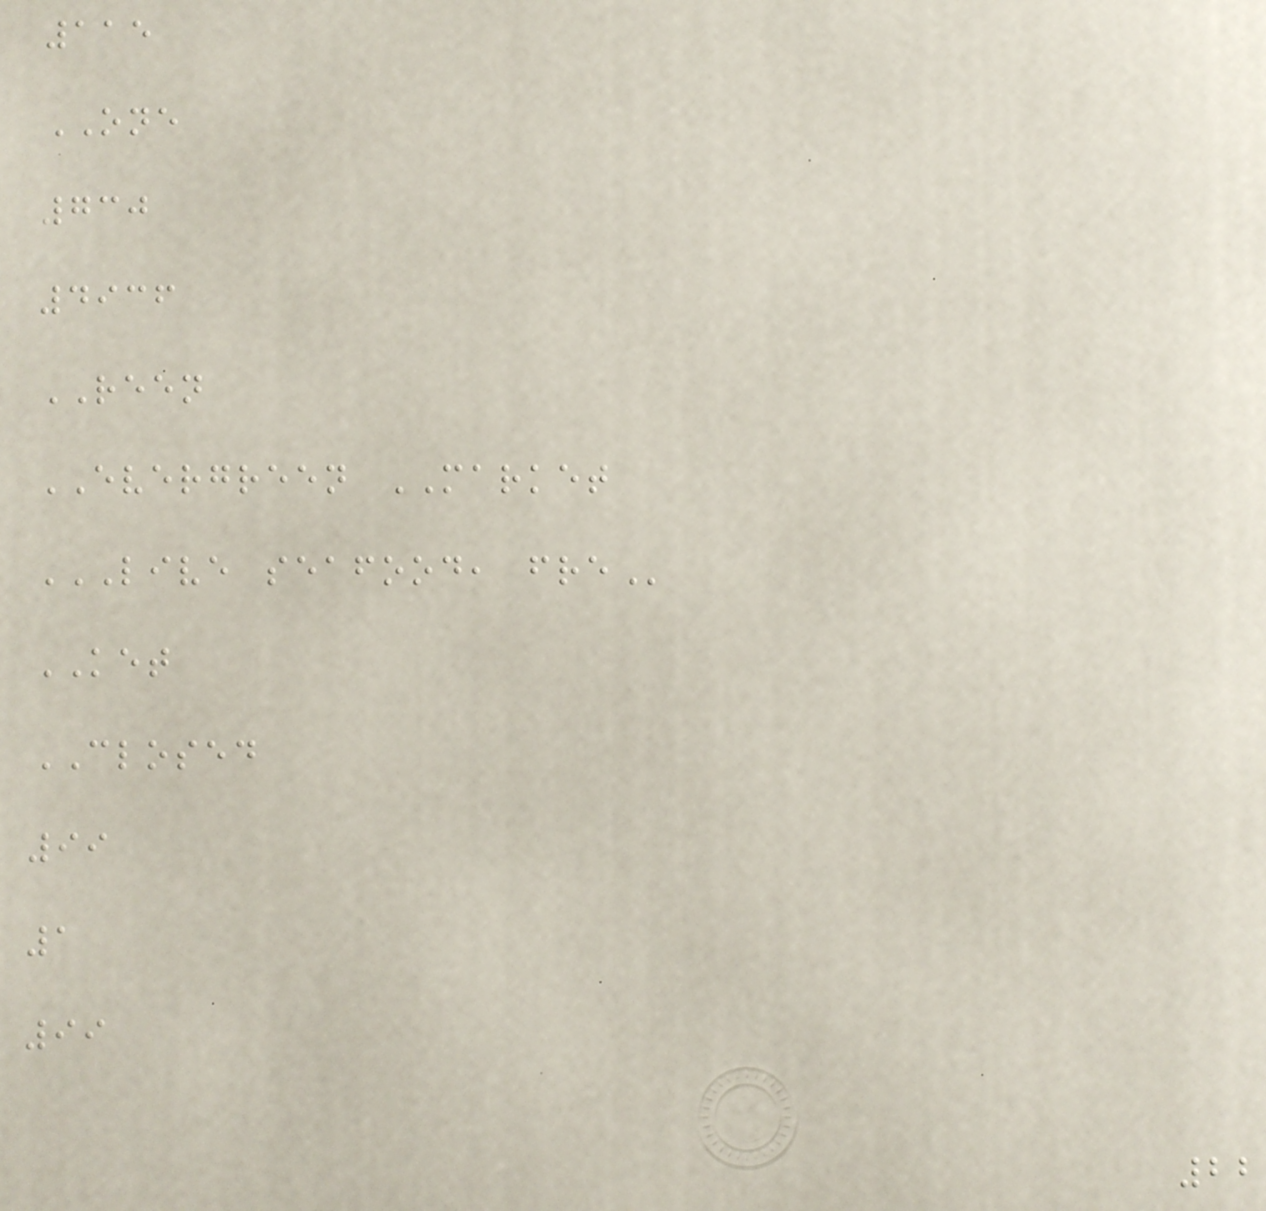115
ONE
730
4936
REEN
EVERGREEN MARKET
LIVE SEAFOOD, FRE
KET
CLOSED
99
1
99
22
